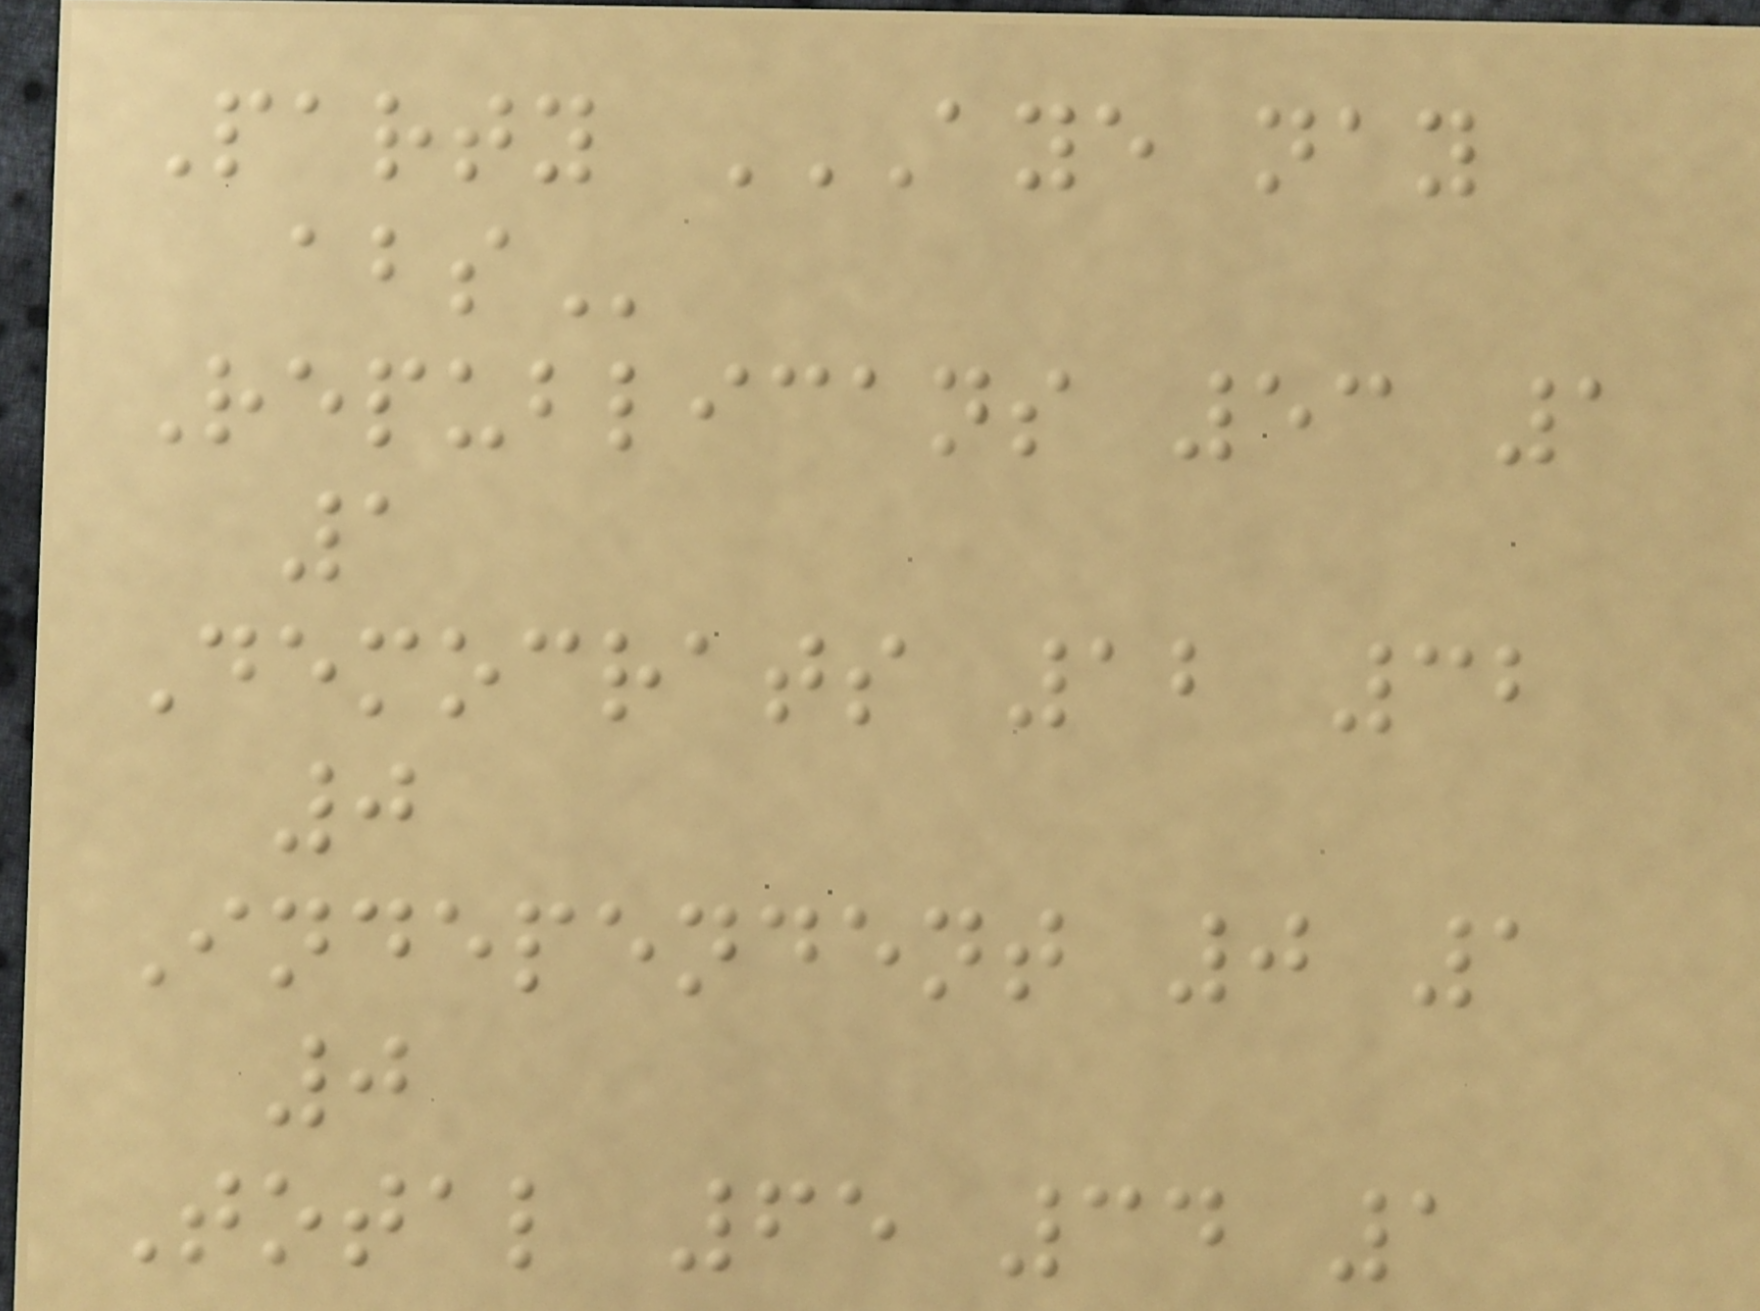Party AYE NAY
ABS
Republicans 53 1
1
Democrats 12 32
0
Independent 0 1
0
Total 65 34 1
